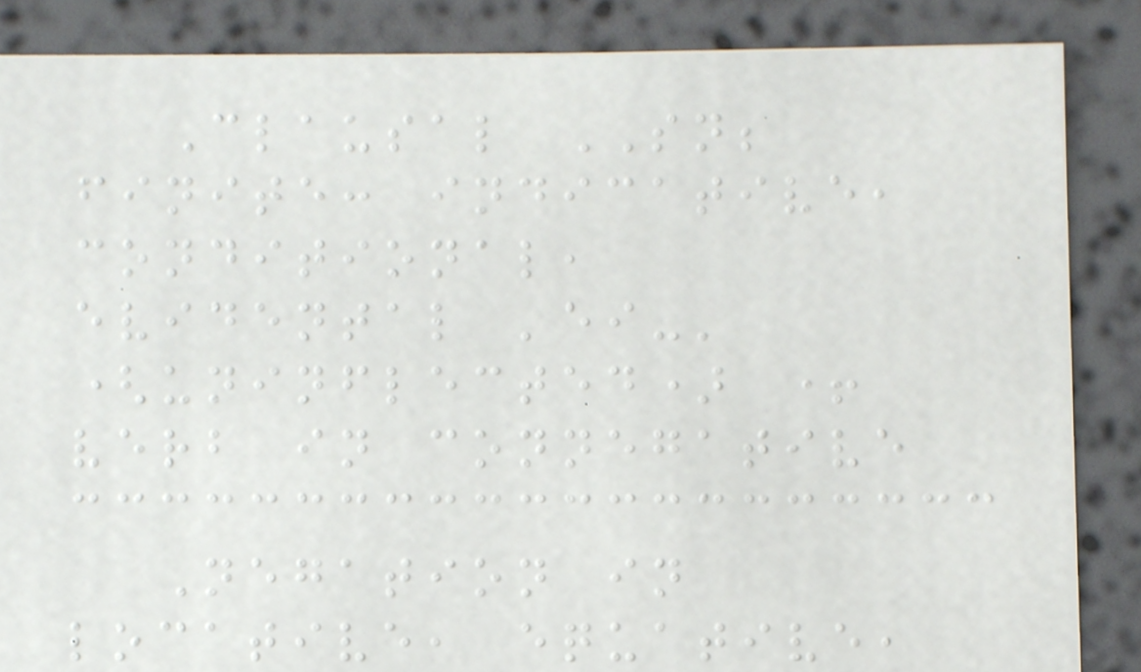Clausal SN;
finite: indicative,
conditional,
evidental 'ei-'
(uninflected) +
verb in connegative
Negation in
locative, equative,
